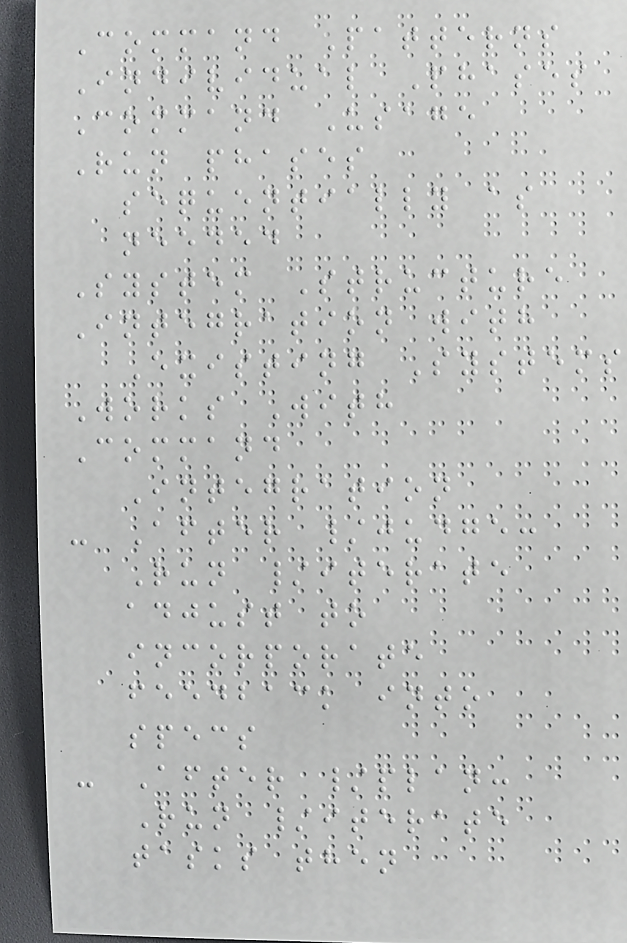Command Patterns
Individual Phases
Command Usage
Run phases
sequentially as
needed
System Structure
Integration with
Existing Systems
Works With
Command
Integration
- After /judge:
Run /iterate
adjust to
incorporate
feedback into
specs
- After /plan:
Run /iterate
tasks then
